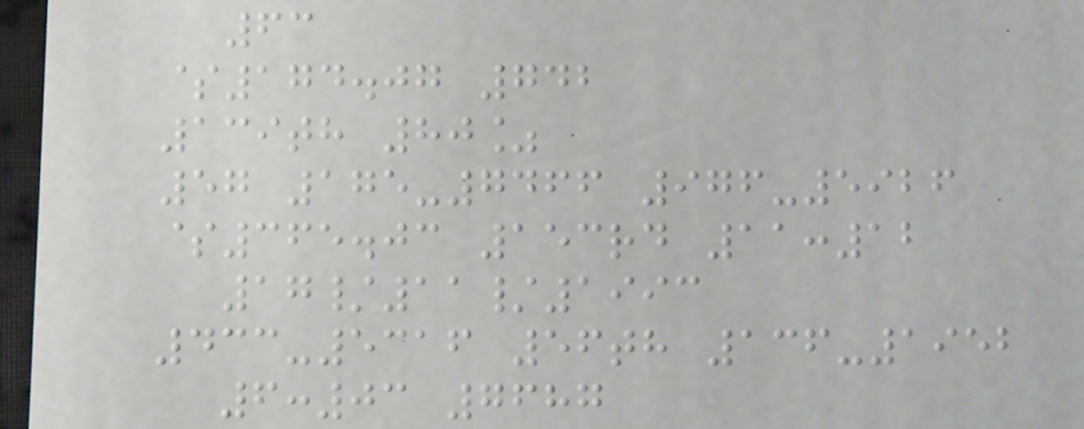63
$174.07 742
139th 80%
57 175-7466 976-5926
$365.03 153rd 11:12
17/11/1993
433-5316 56th 136-1952
6:03 7687
